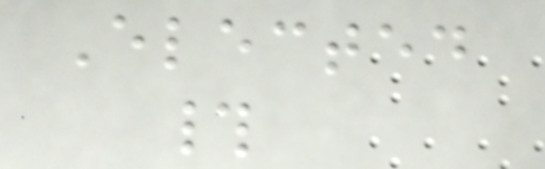Elected
#
